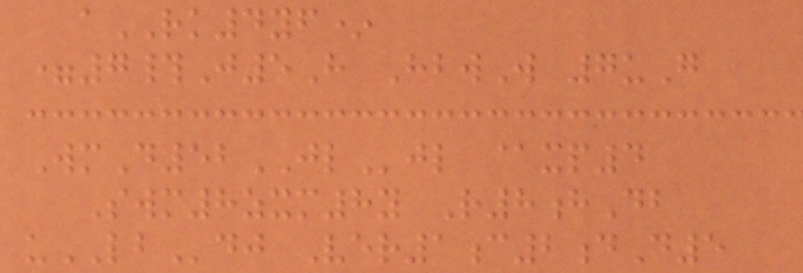aRK4yf*
=7#J5H HbwW 7uG
WmD52JLjl @xp4
Swm8zxm8y R8hDb
uLBdj Ver1c2dD5
